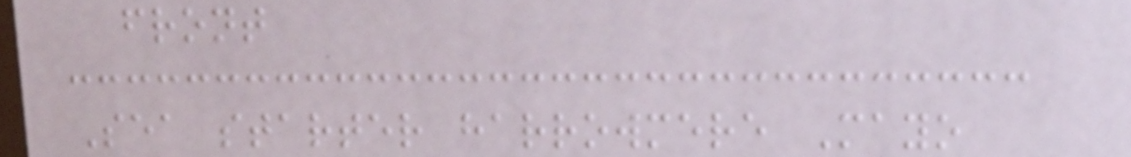front
Sea starter harrowmere Mayo
